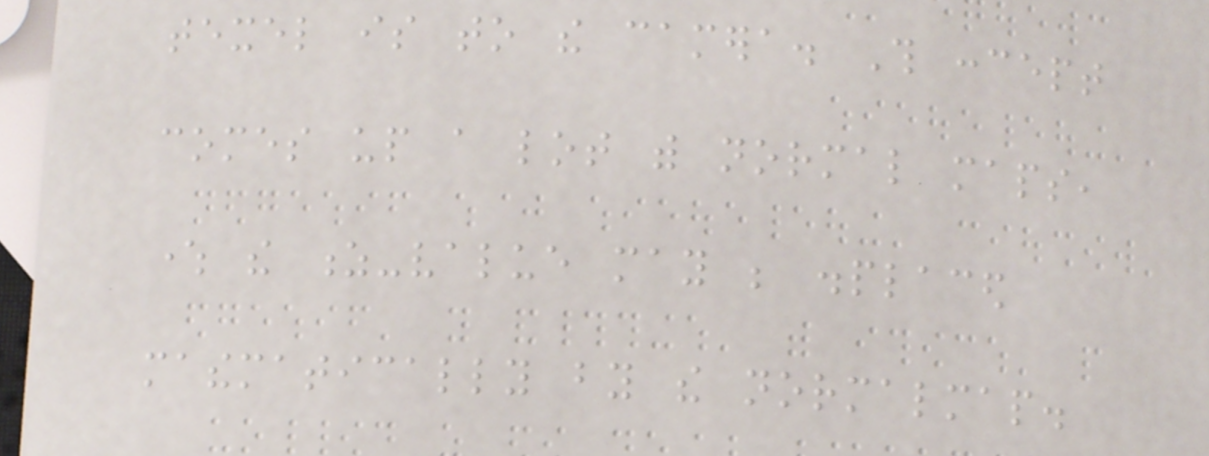texel is to the camera. This concept
comes up a lot with normal maps,
where the z-value may be displaced
mathematically by the normalmap.
